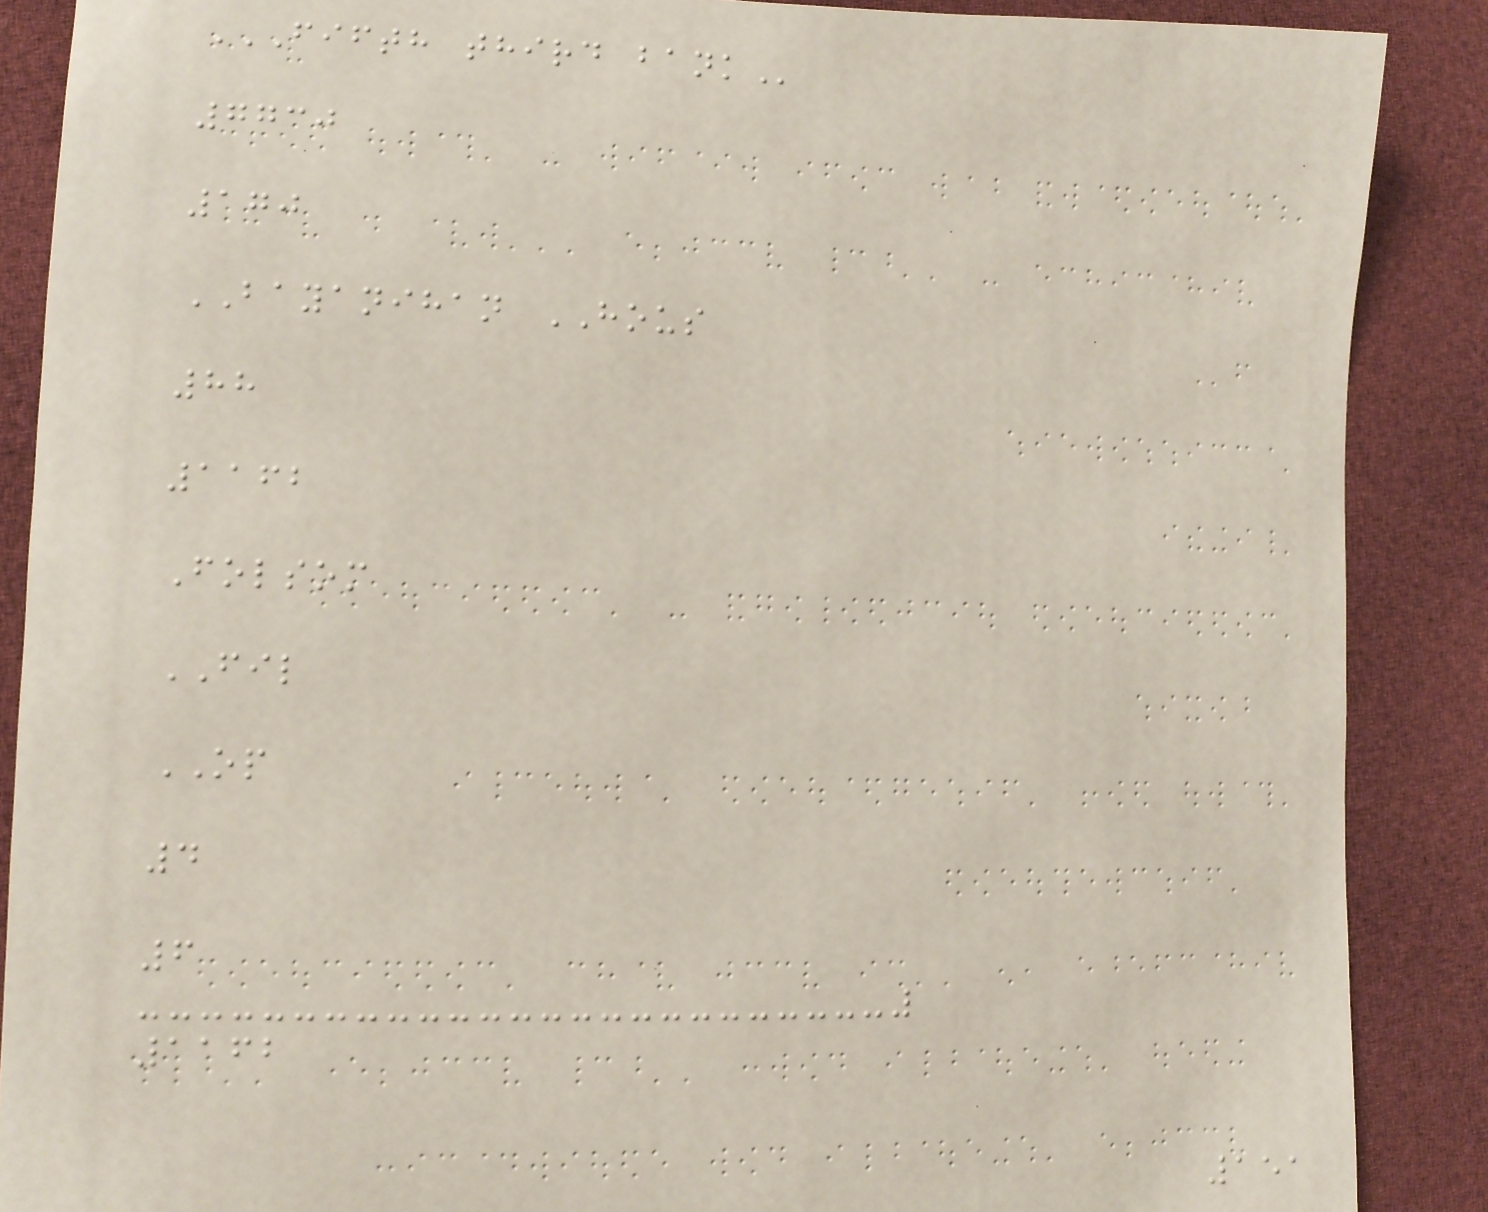FIFTH THIRD BANK
7730
170
BAYANIHAN HOUS
88
1162
Folsom
FIL
OP
4
6
1162
151
